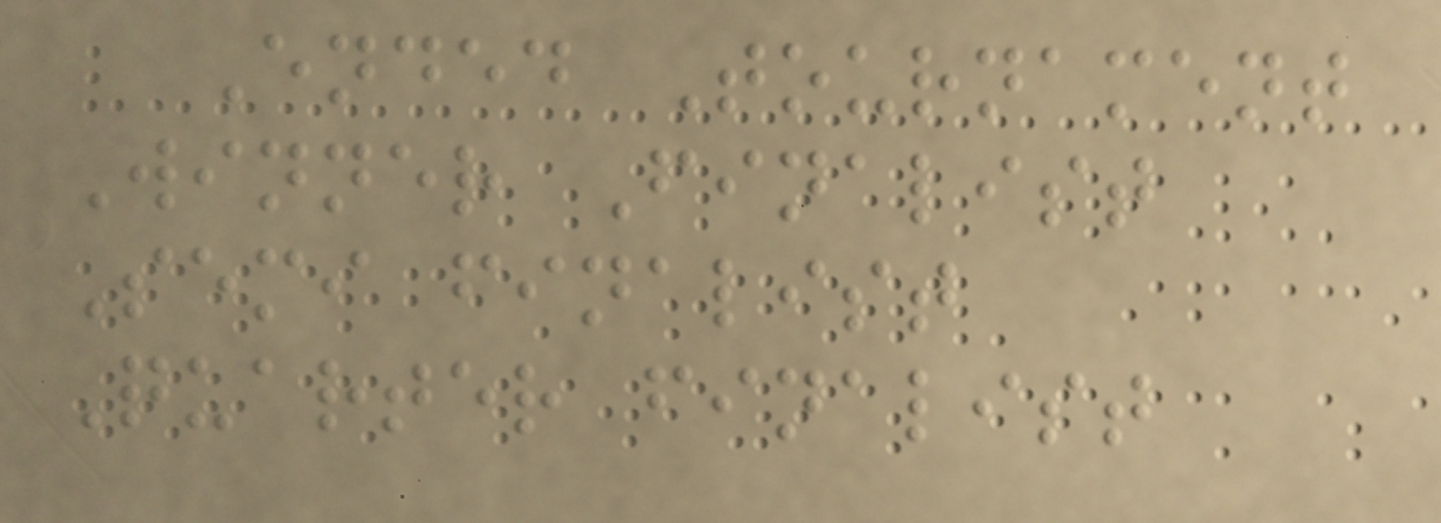Ended Tournament
Winner Finalist
Semi finalist
Quarter finalist
